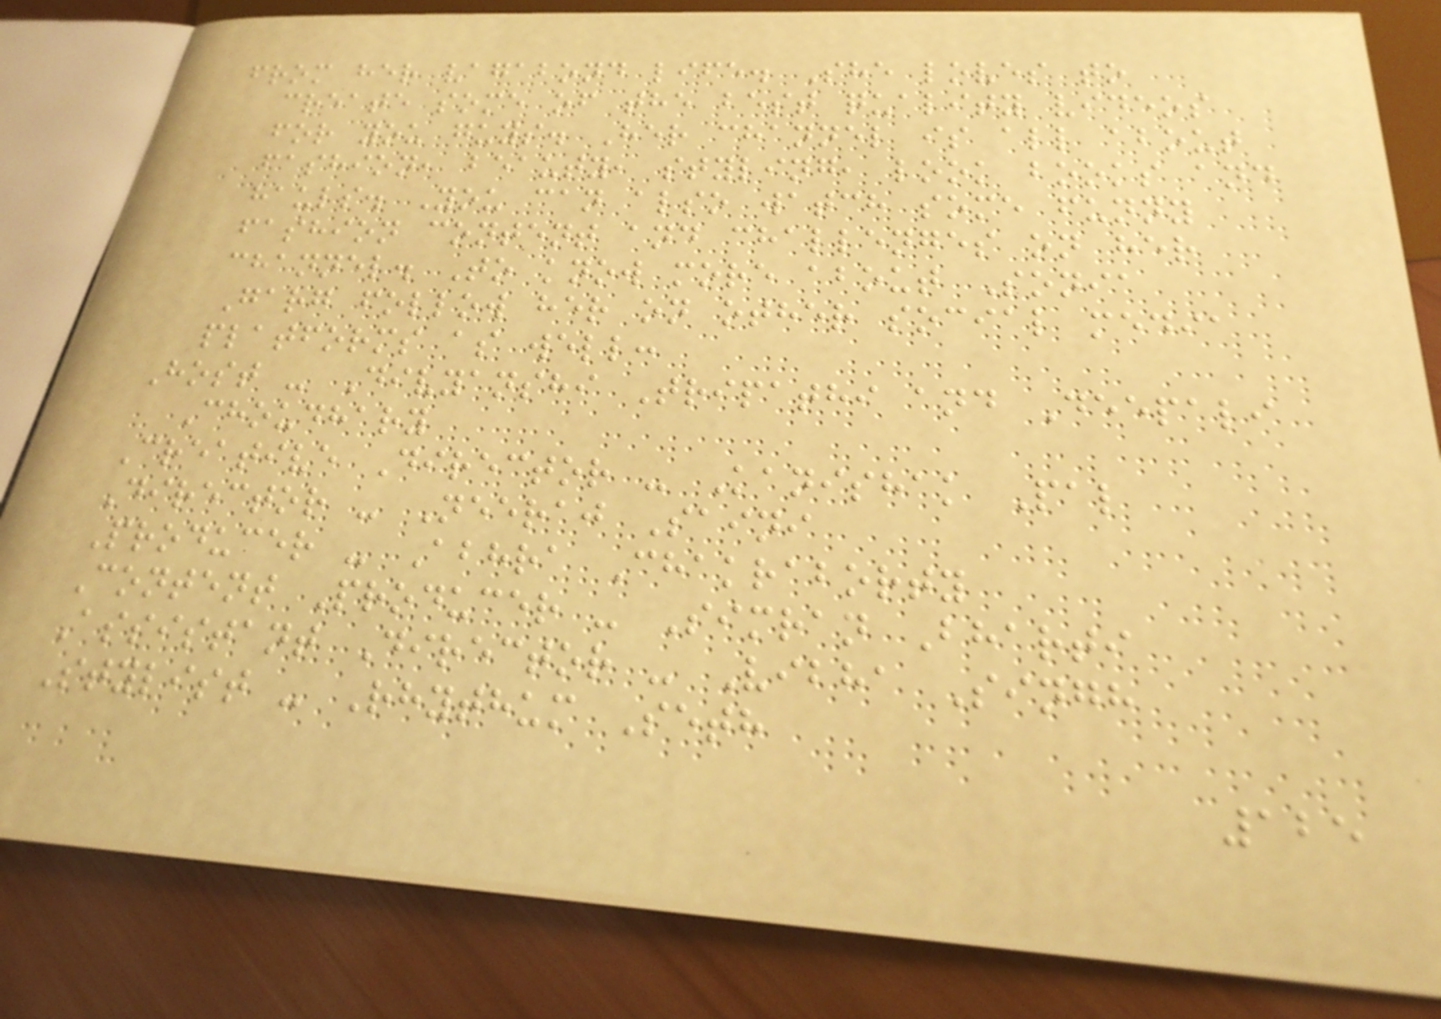from her vagabond life. She loves to
create some of the best quality videos
for you guys. Her channel is all about
fashion, beauty, styling, look books and
hauls. You can also watch some funny
fashion content and challenges on her
channel. To know more about Sonia
Garg follow her on other social media
platforms as well:
Host - Divyanshi Tripathi and Deepali
Choudhary
Creative Director - Kanishak Pal
Director - Neeraj Saini
Producer - Abhra Chakraborty
Content Producer - Simran Bharti
Assistant Director - Vibha Singh
Stylist - Rhythum Seth
125
